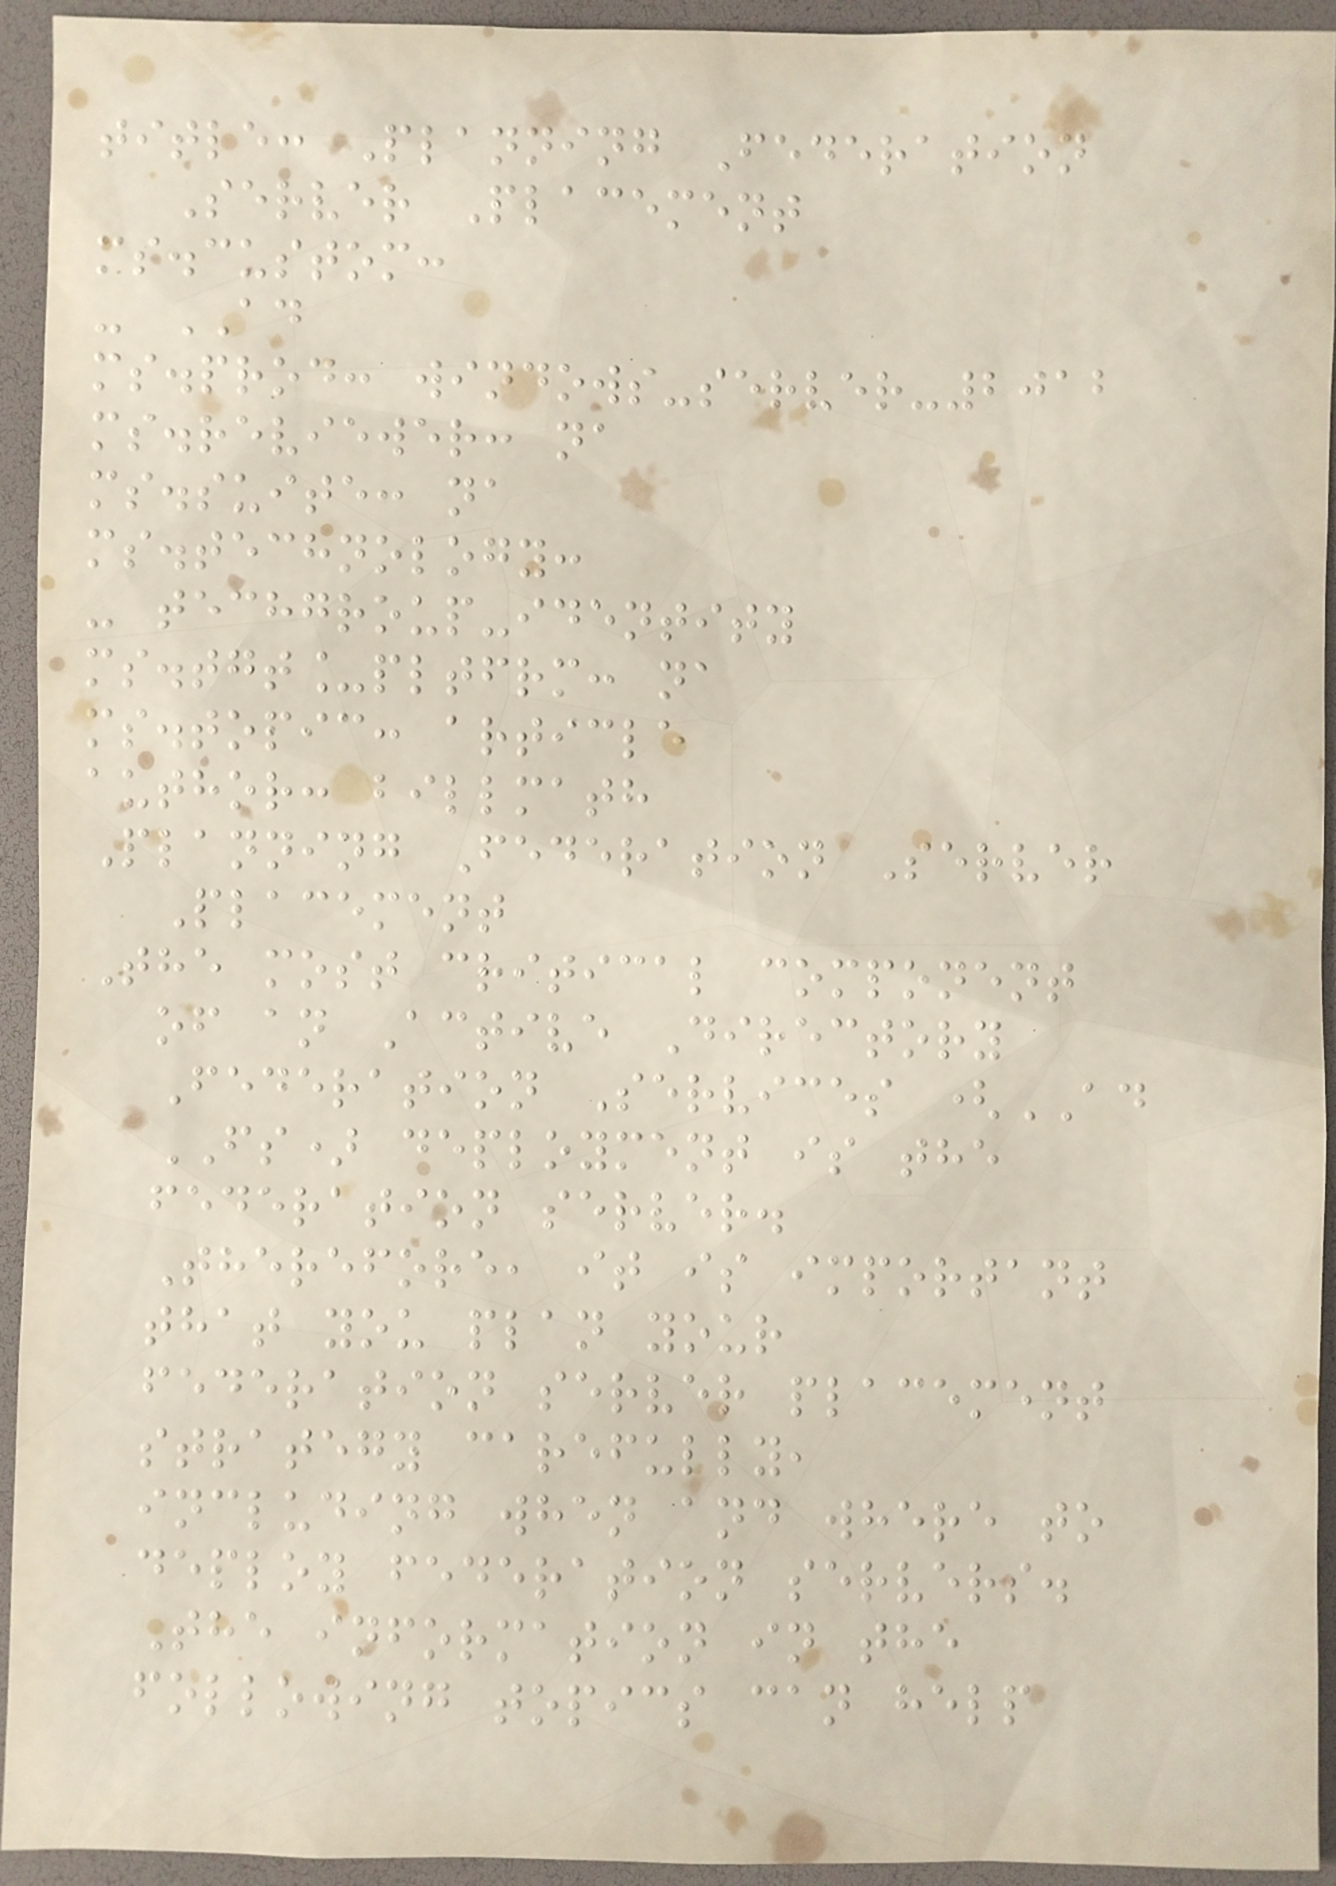title: Planning Federation
Server Placement
ms.custom:
- AD
ms.prod: windows-server-2012
ms.reviewer: na
ms.suite: na
ms.technology:
- techgroup-identity
ms.tgt_pltfrm: na
ms.topic: article
author: billmath
Planning Federation Server
Placement
The most critical component
of an Active Directory
Federation Services (AD
FS) deployment is the
federation server.
Therefore, it is important
that you plan your
federation server placement
strategy carefully,
including when and where to
deploy federation servers.
The information in the
following topics can help
